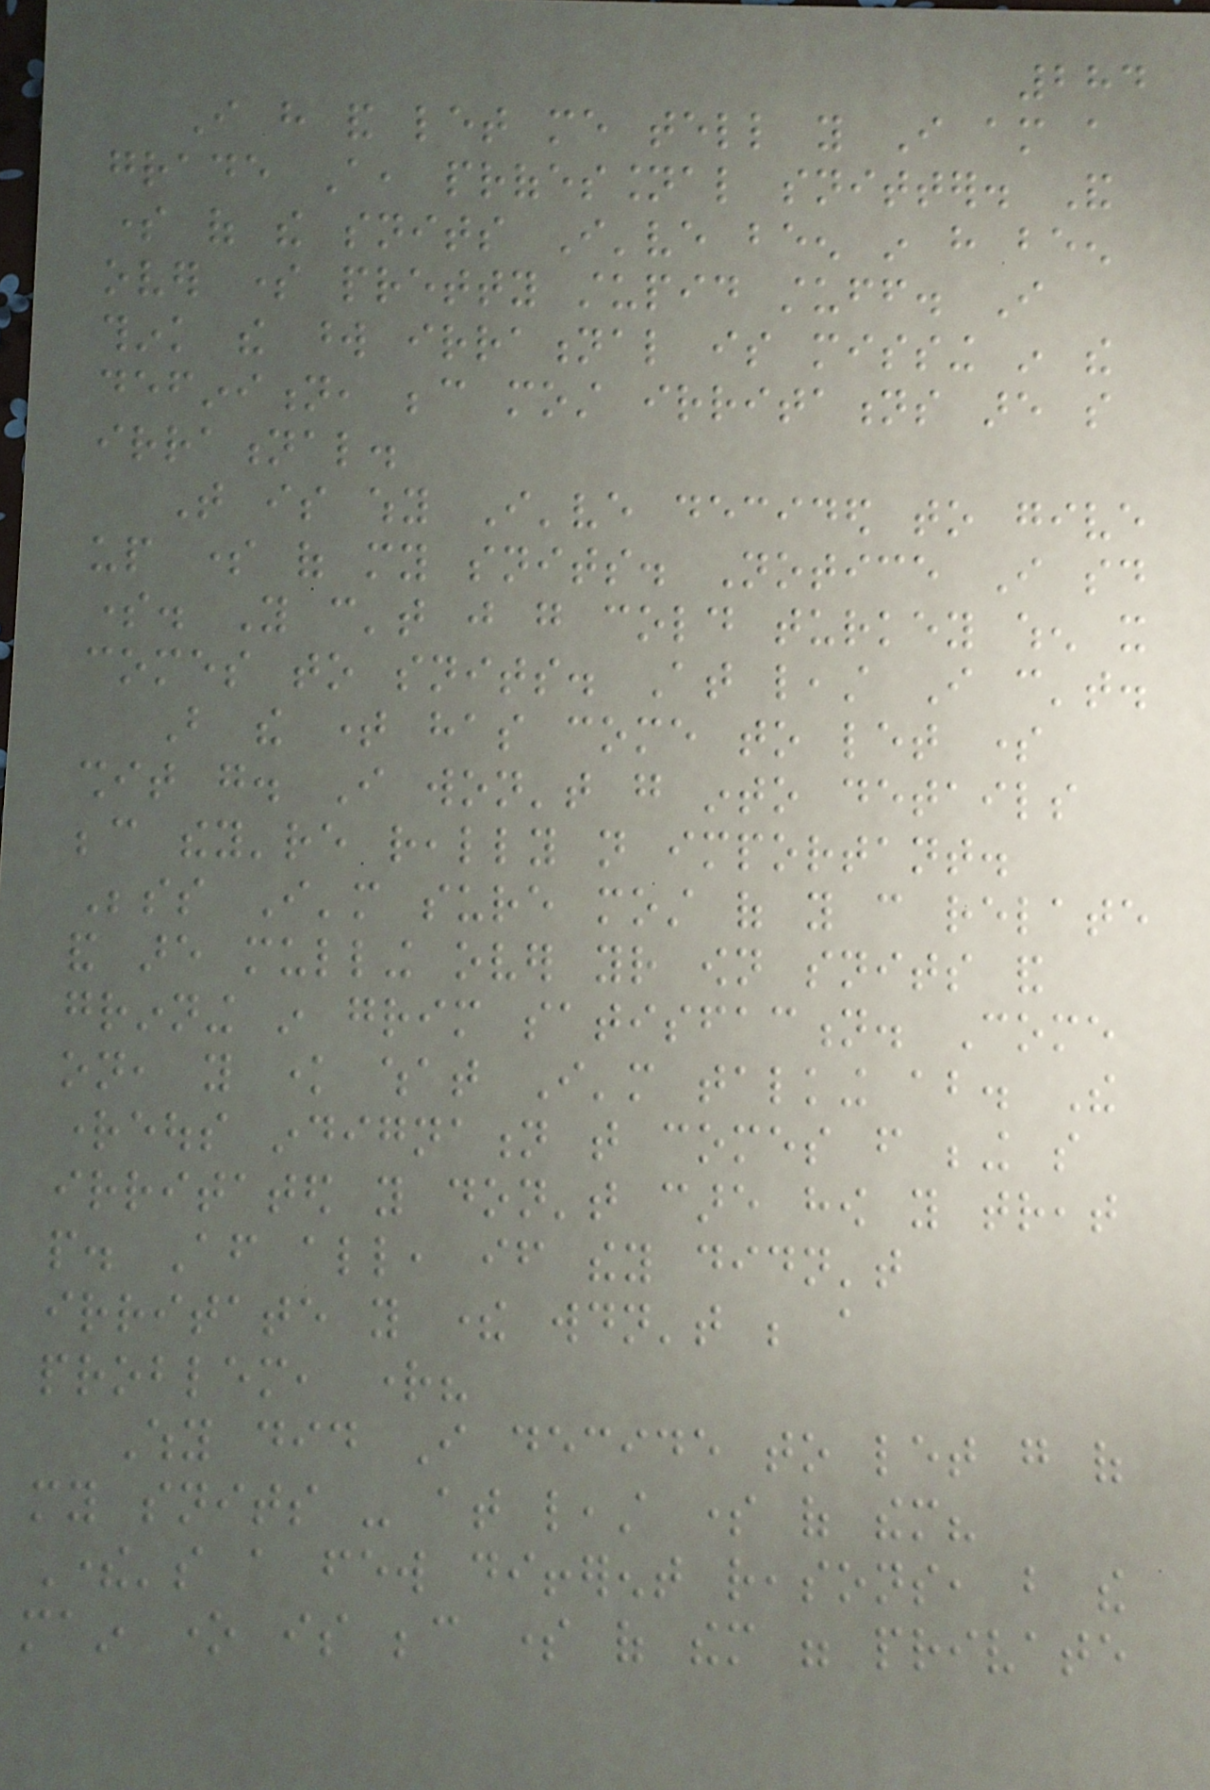284
I have and let me tell you I am a
grade A, professional snitter. And
some of the snits I've been in have been
over some pretty stupid stuff. I
think the word irrational is missing in the
definition, because most irritations are so
irrational.
That is why I've decided to give
up some of my snits. Notice I said
some. You can't just go cold turkey when it
comes to snits. At least I can't.
But the time has come to let some
shit go. I won't go into details
because they're really not important.
Besides I'm sure most of you can relate
and are mulling over your own snits and
grinning in grim satisfaction. Come
on, you know what I'm talking about. The
righteous indignation that comes from being so
irritated you don't care how you treat
people. After all, if they didn't
irritate you there wouldn't be a
problem, right?
Why did I decide to let go of
my snits - at least some of them?
There's a few different reasons, but the
main one is because some of them were private
